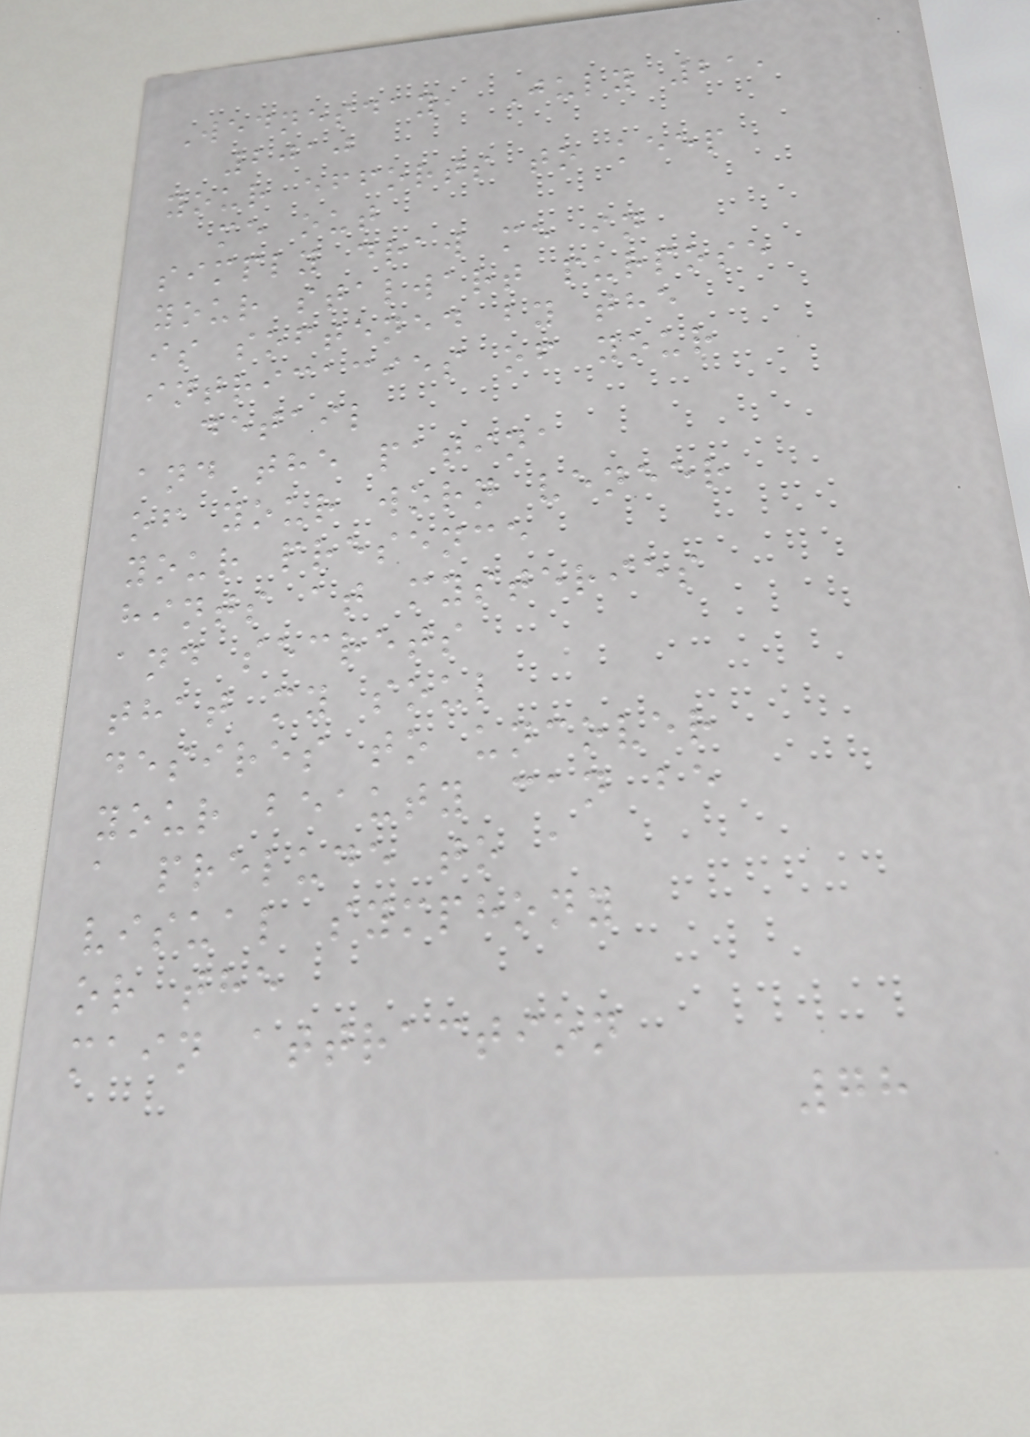Wednesday, July 21,
2010
your efforts to keep
me out
simply draw me in
your stalwart purpose
is softened by the
intricacies of your
detail
and the patina
of your worn veneer
your presence
hints at mysteries
and secrets
that my soul
desires to uncover
your beauty can be
a prelude to a
visual symphony
or the
main attraction
78
